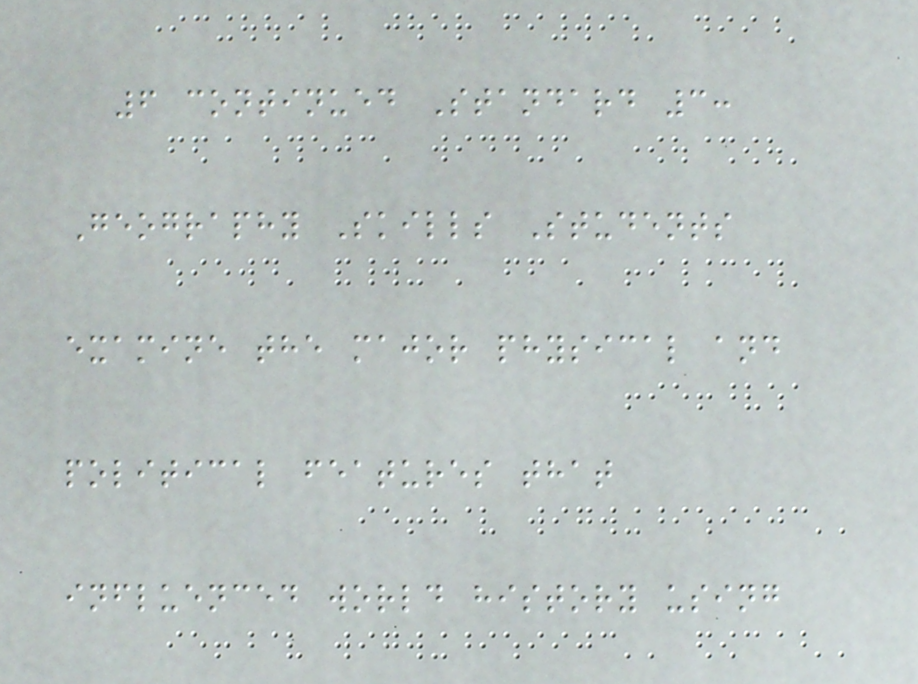6 continued Standard 3:
Geography Skills Students
examine the major physical and
political features that
influenced world history using
